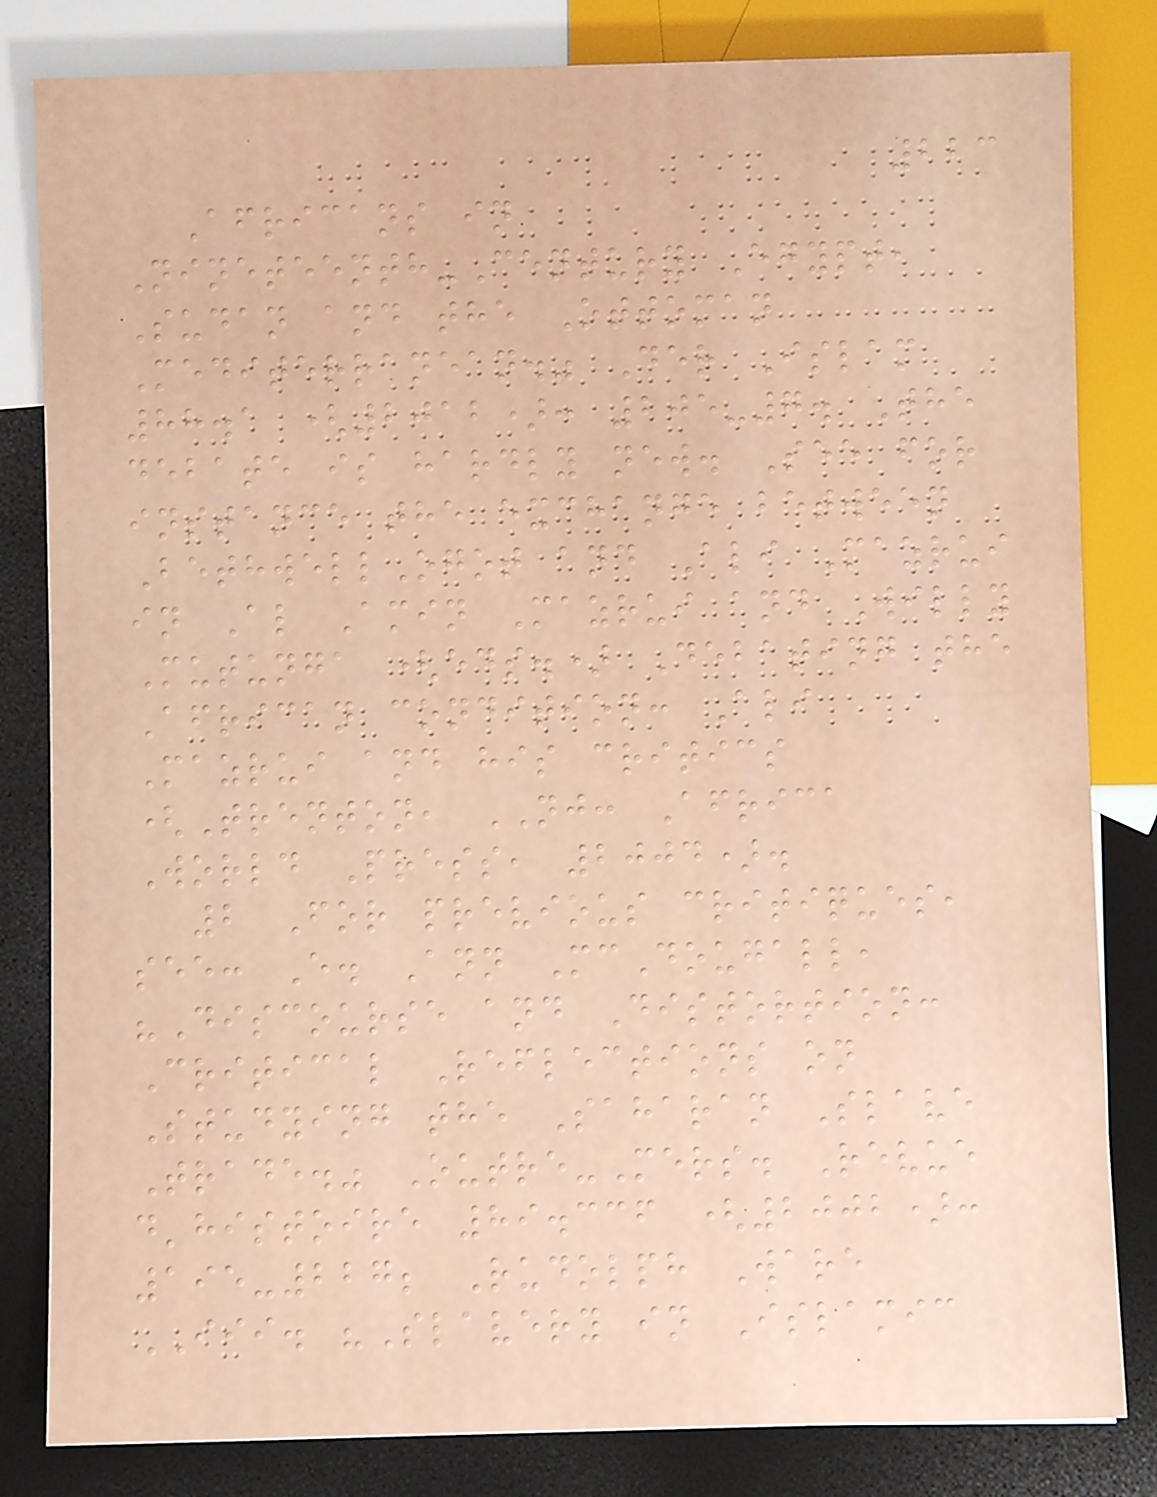223
Africans in
Nineteenth-Century Egypt,
Sudan and the Ottoman
Mediterranean." Der Islam
88.1 (2012): 205-7. The
debate is hardly new. See for
instance the exchange between
BethwellOgot and Ali Mazrui
in Al Amin Mazrui and Willy
Mutunga (eds.) Debating the
African condition: Ali
Mazrui and his critics
(Trenton, NJ: Africa
World Press, 2004).
2 For previous critiques,
see: E. Ann McDougall,
"Discourse and Distortion:
Critical Reflections on
Studying the Saharan Slave
Trade." Outre-Mers. Revue
d'histoire 89.336 (2002):
195-227; Rudolph Ware
III. "Slavery in Islamic
